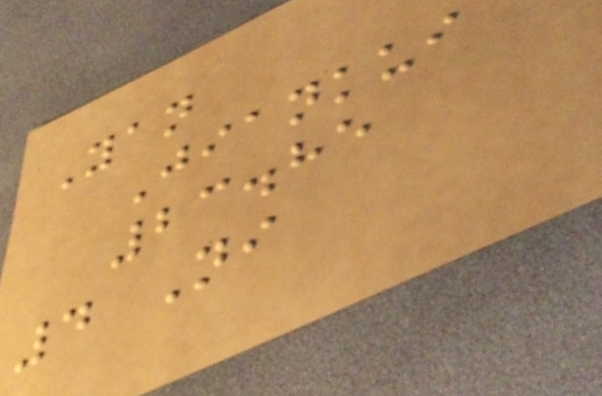Yan
Jiankui
23.85
4 Ni
